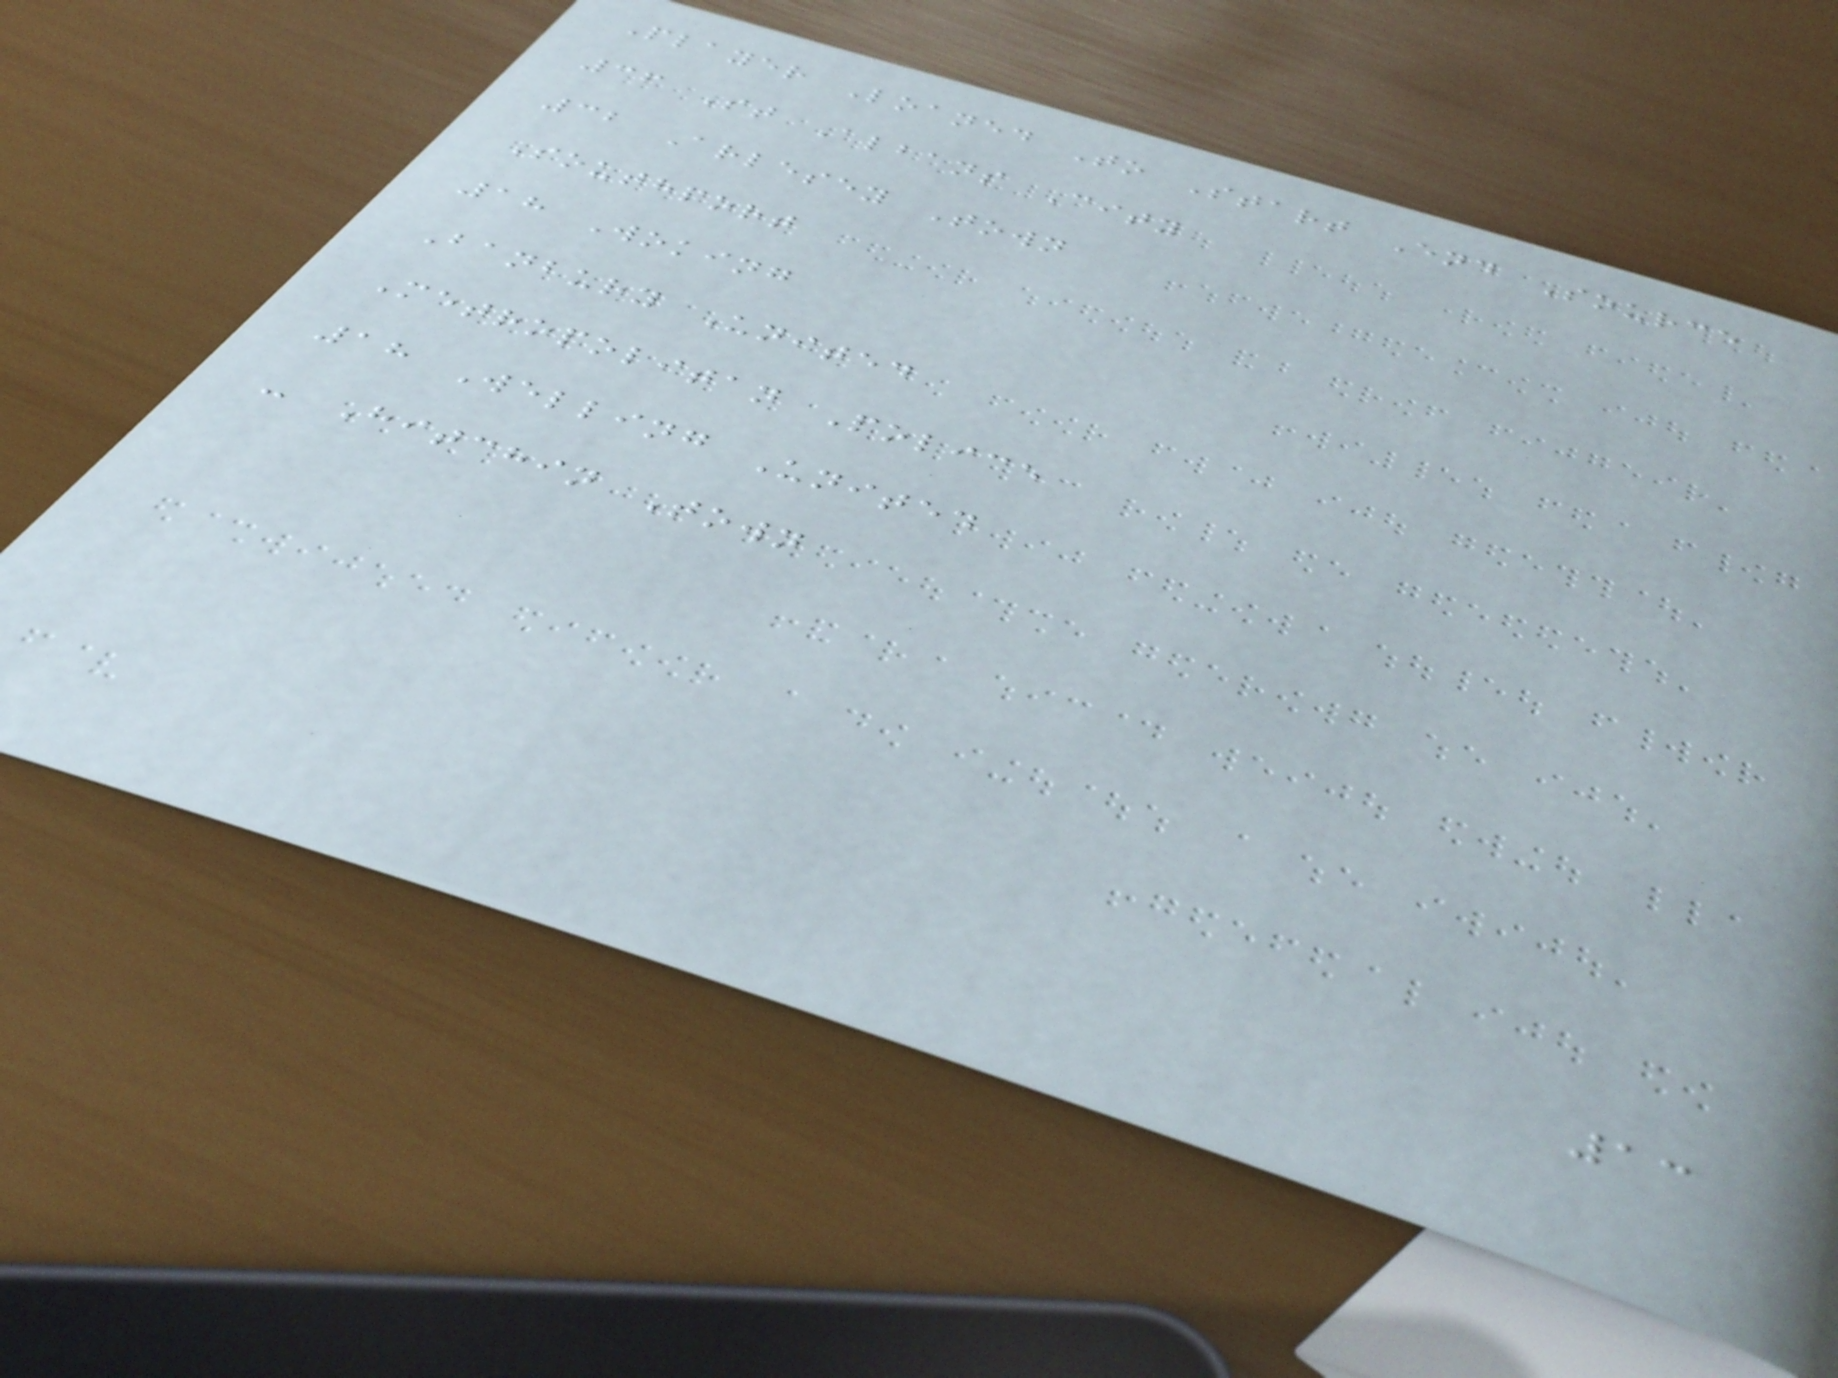Player Loaned To Start End Source
36 St Albans City
32 Arlesey Town
Southport
18 Woking
Banbury United
Metropolitan Police
18 Welling United
- Hitchin Town
13
